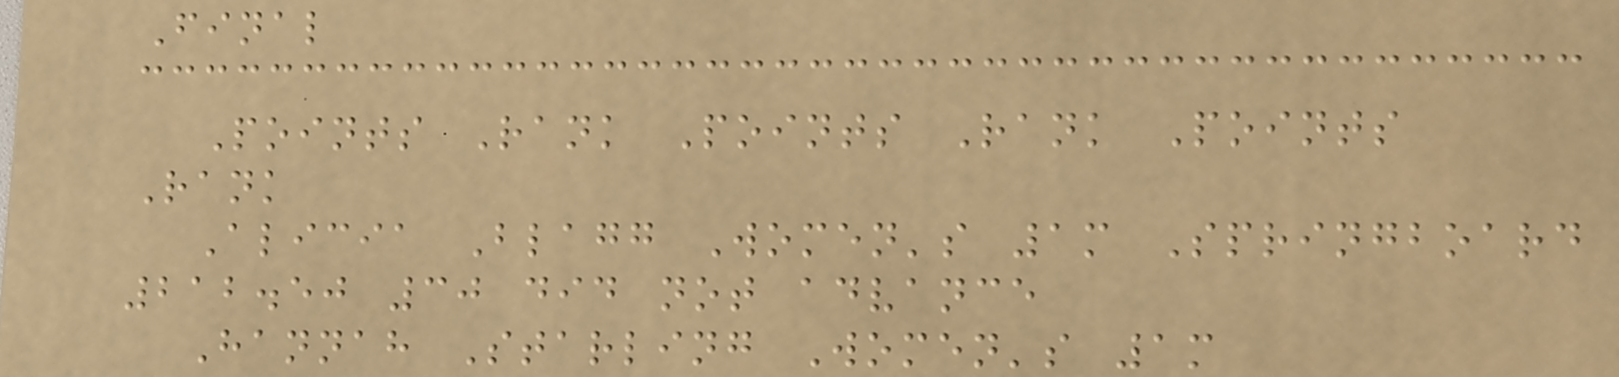Final
Points Rank Points Rank Points
Rank
Alicia Blagg Women's 1m Springboard
212.50 30 did not advance
Hannah Starling Women's 1m
